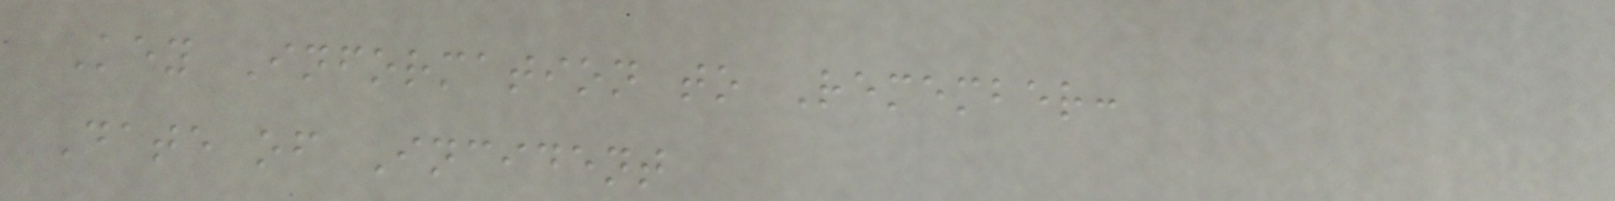Key Information to Remember:
Date of Incident
